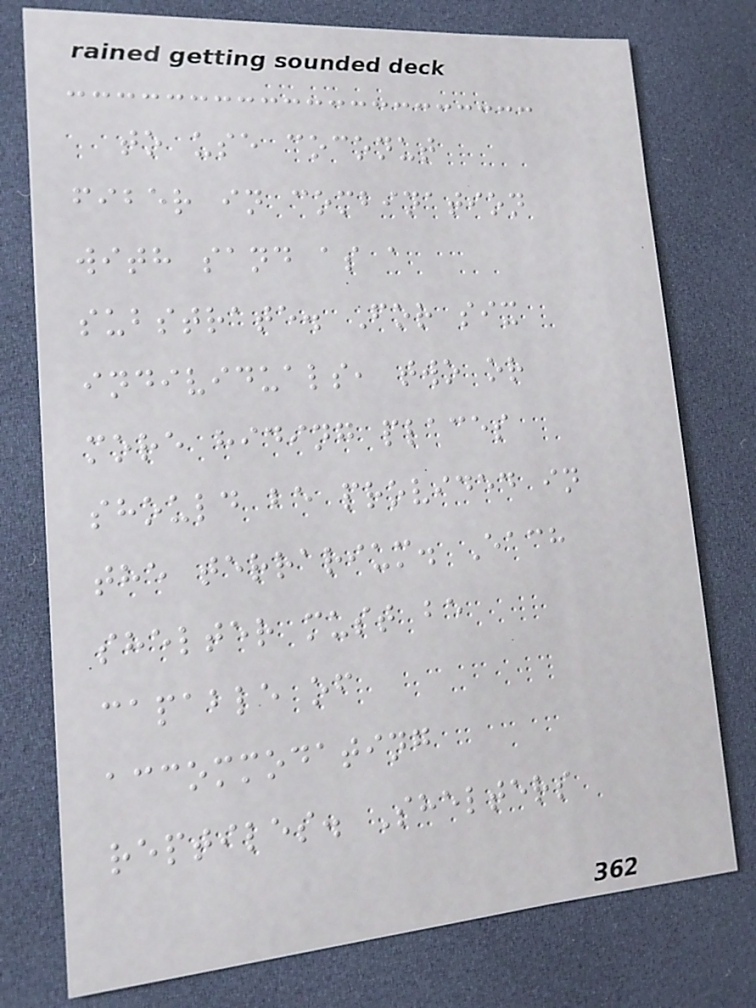to use coconut
fiber in combination
with sand as a
substrate. For six
individuals, two or
more hiding places
should be provided in
the terrarium. Each
shelter must be
capable of
accommodating
reptiles. Shelters
